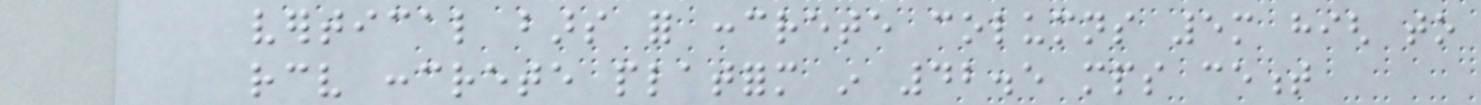vertical bars for concrete columns 5m high to
receive concrete platform in 42.5 mps cement
